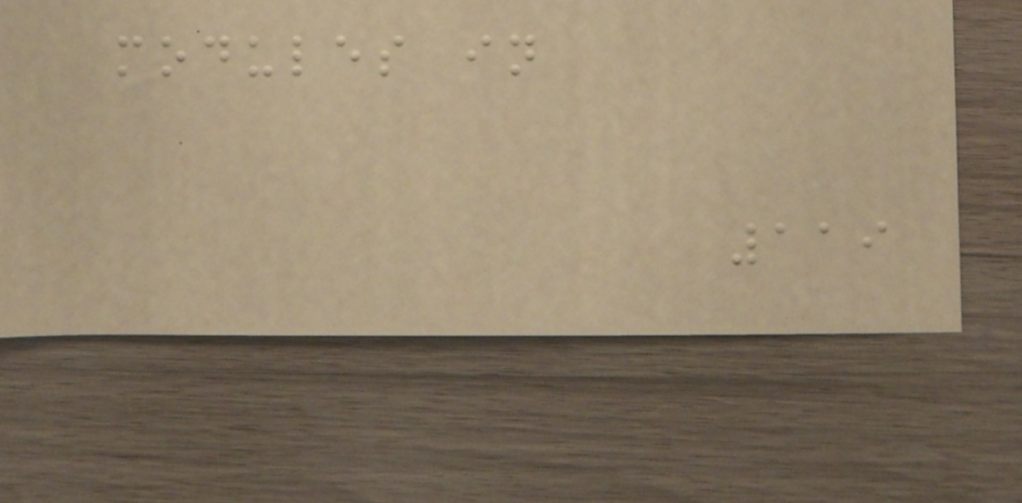modules in
119
